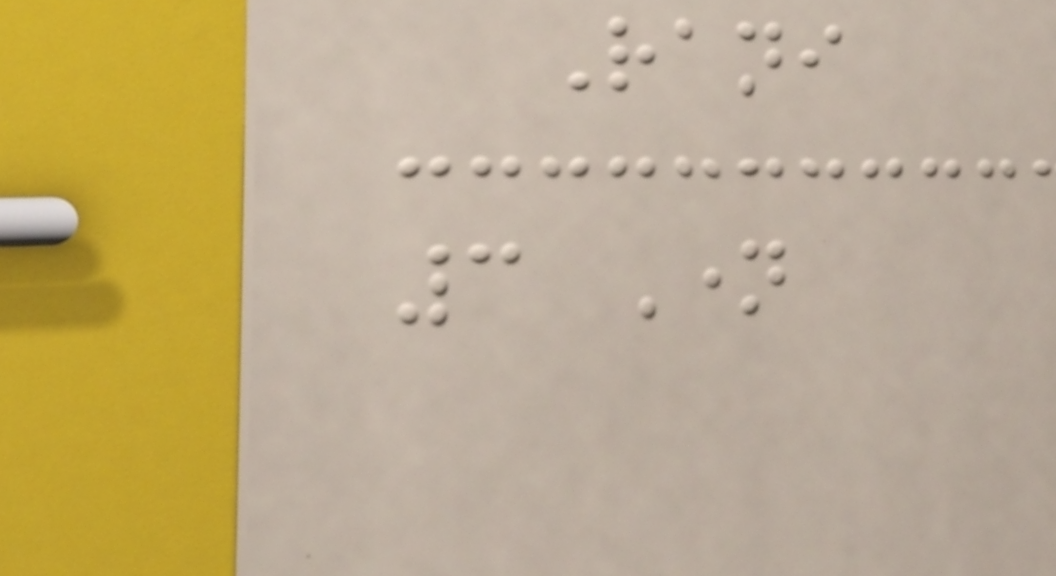Rani
3 Name
